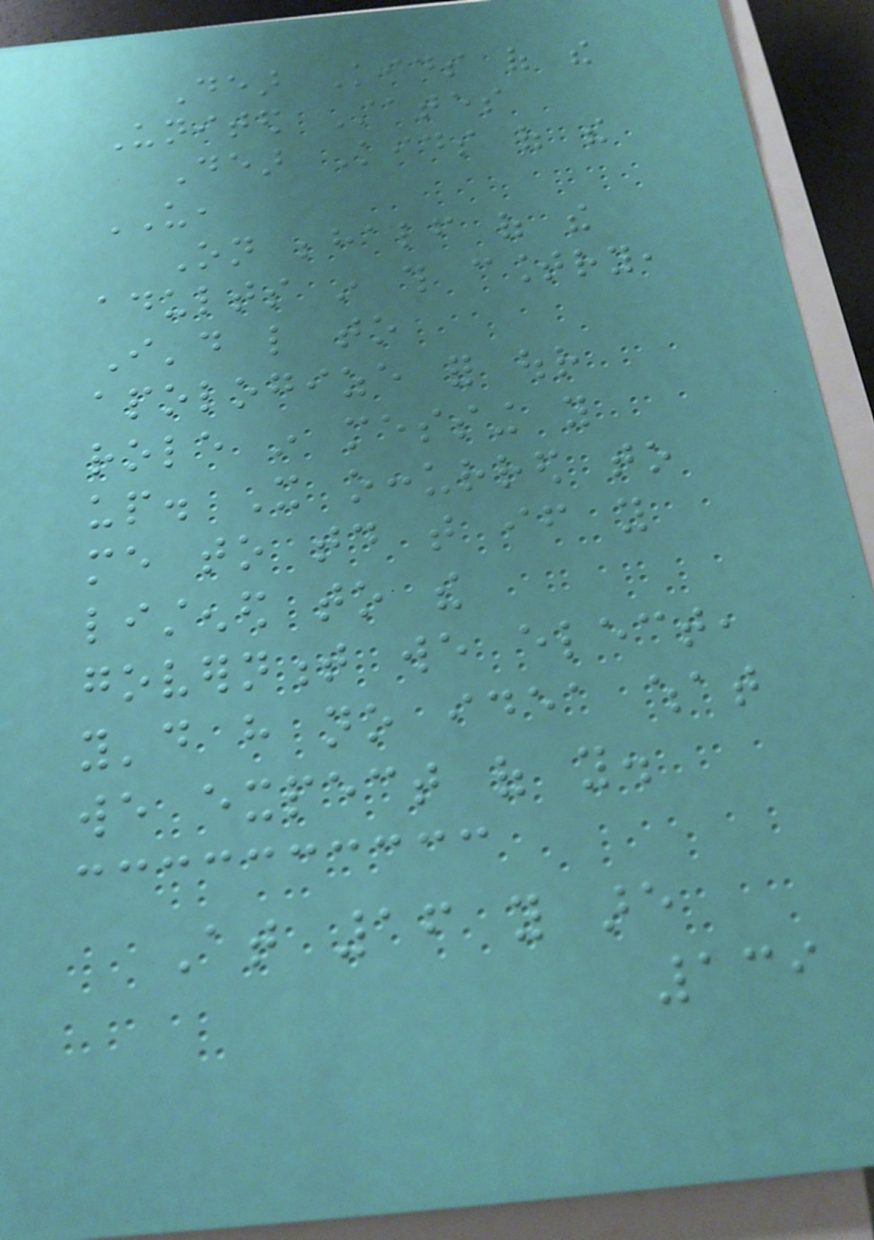Dear Kids of the
United States
Dear Kids of the
US,
On behalf of the
adults in this country,
I'd like to
apologize for our
role in messing you
up. It occurred to
me to today that if you
listened to the
government we elect,
you'd have no idea what
we expect of you.
At 16 you are
139
